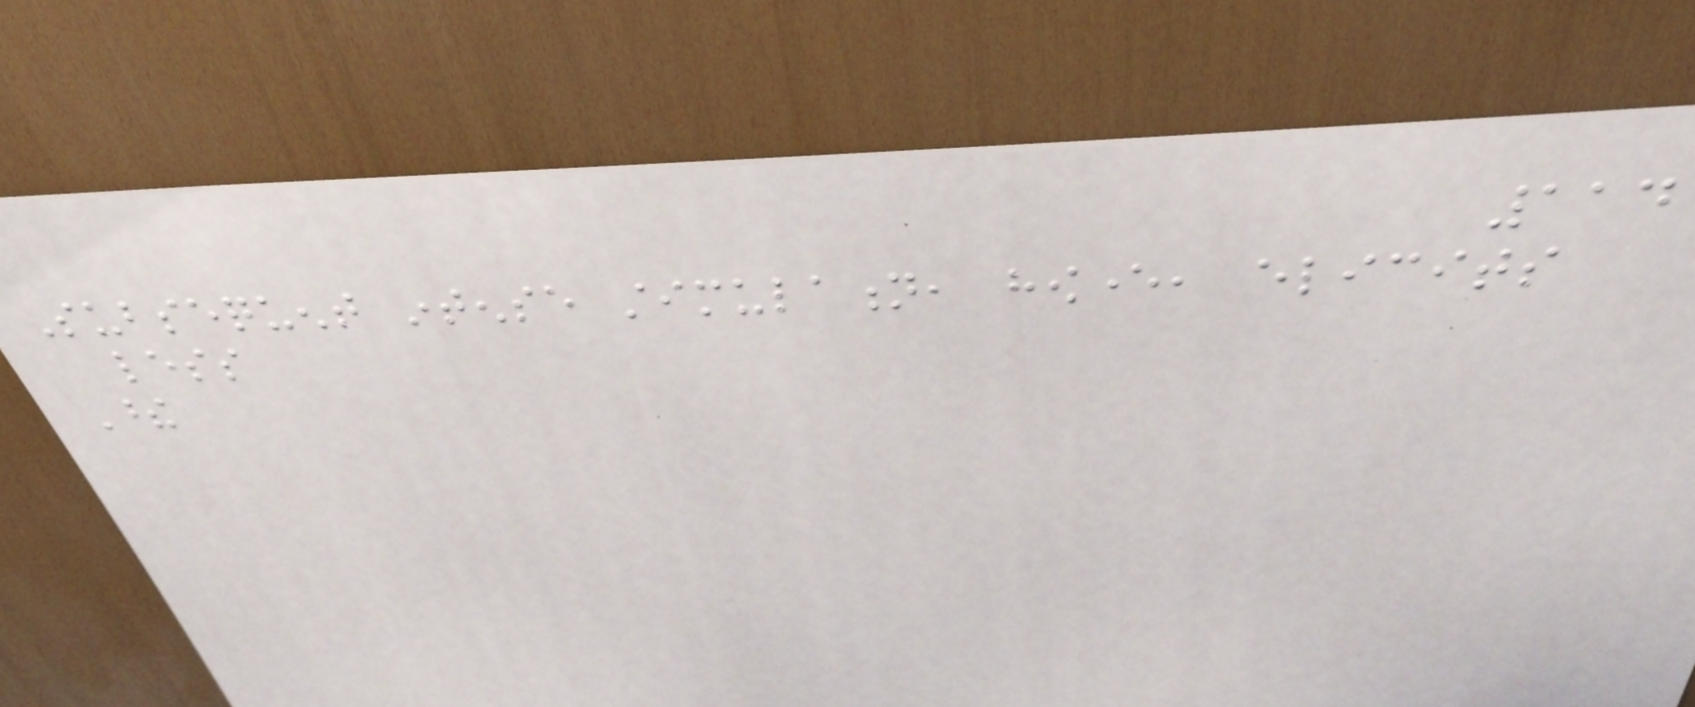114
Subsequent intense stimulation, however, elicits
less
These
